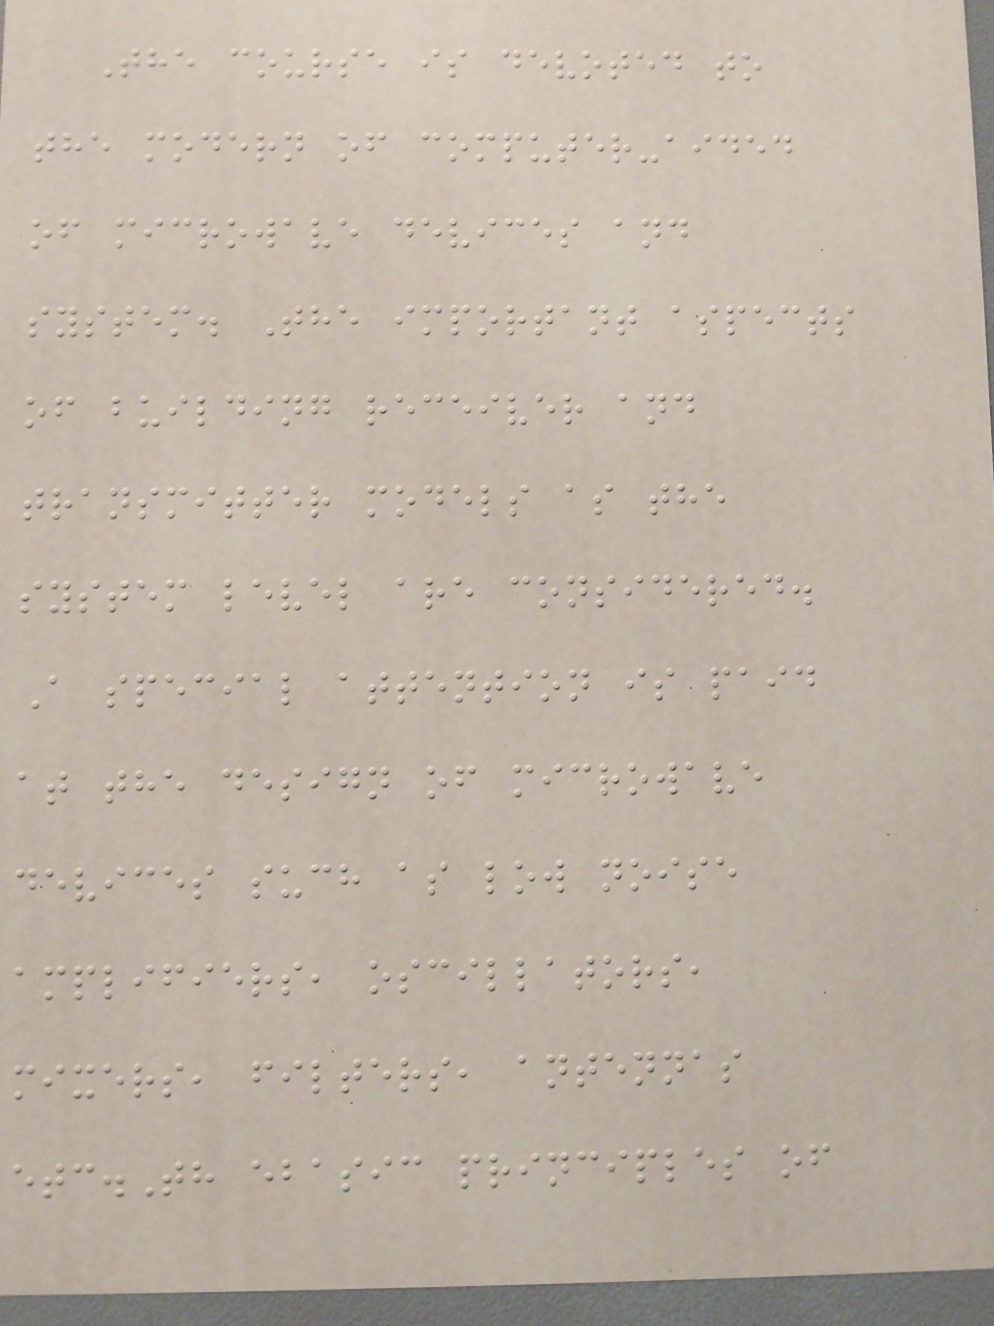The course is devoted to
the modern of computer-aided
of microwave devices and
system. The important aspects
of building receiver and
transmitter models as the
system level are considered.
A special attention is paid
at the design of microwave
devices such as low noise
amplifiers, oscillators,
mixers, filters, antennas
etc.Th ebasic principles of
